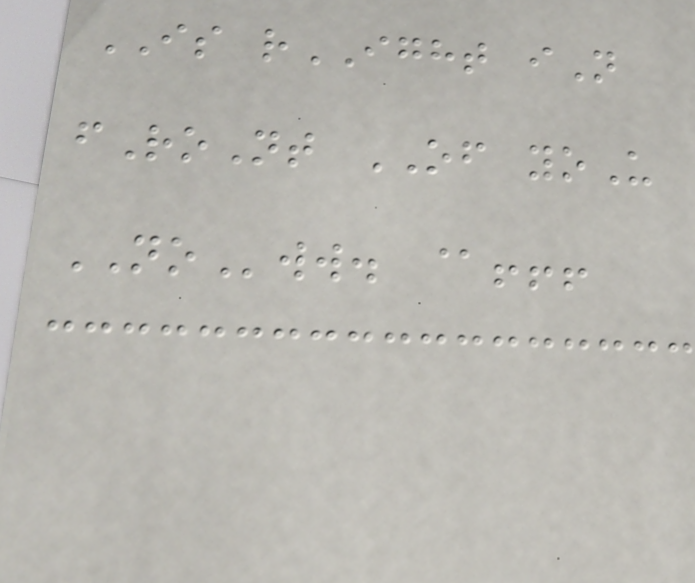IS rIGHT iN
fRoNt OF yoU
NOww. @!!!
